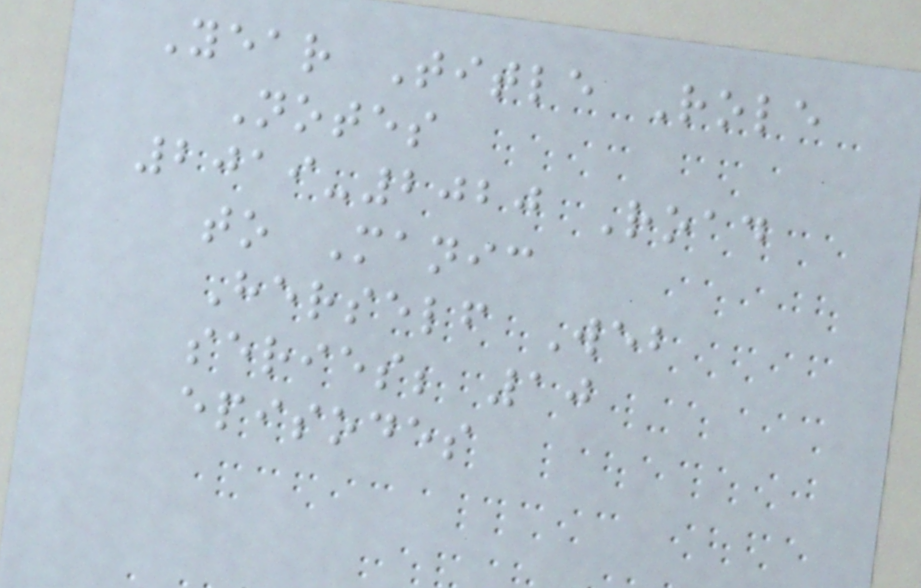Year Title Role
Notes
2019-2020 Road
to Manic
Herself Web
series; 10
episodes
